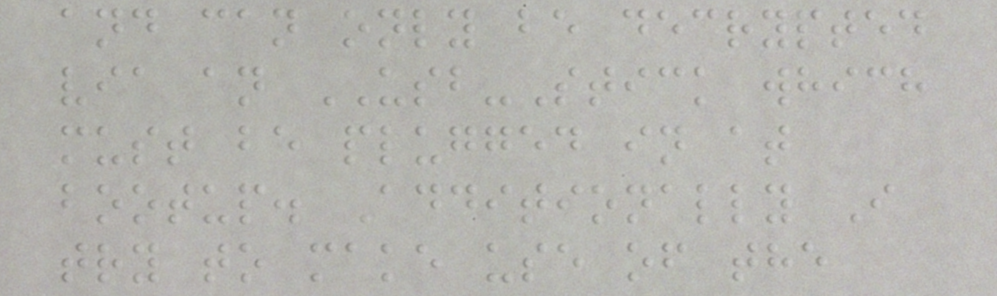and can only be decrypted
via an USB-Stick which
must be plugged in at
bootup. Additionally I
try to make use of the
